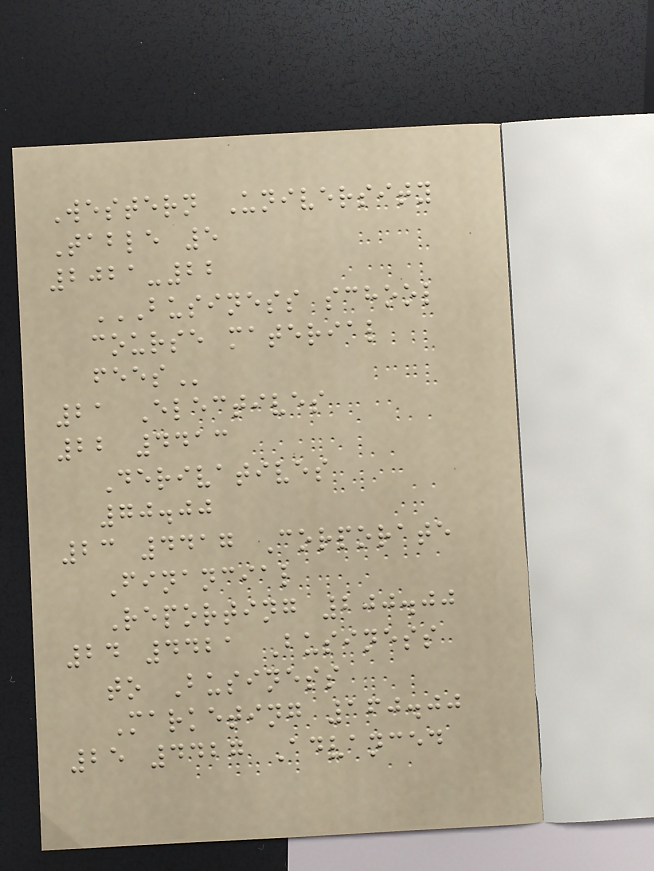Western University
Table 5
2021-22
BUSINESS SCHOOL
COURSE MATERIAL
FEES
21 Electives
22 4413
Derivatives
70.00
23 4417 Corporate
Financial
Reporting 200.00
24 4421 Business
to Business
Marketing 160.00
25 4427 Advanced
